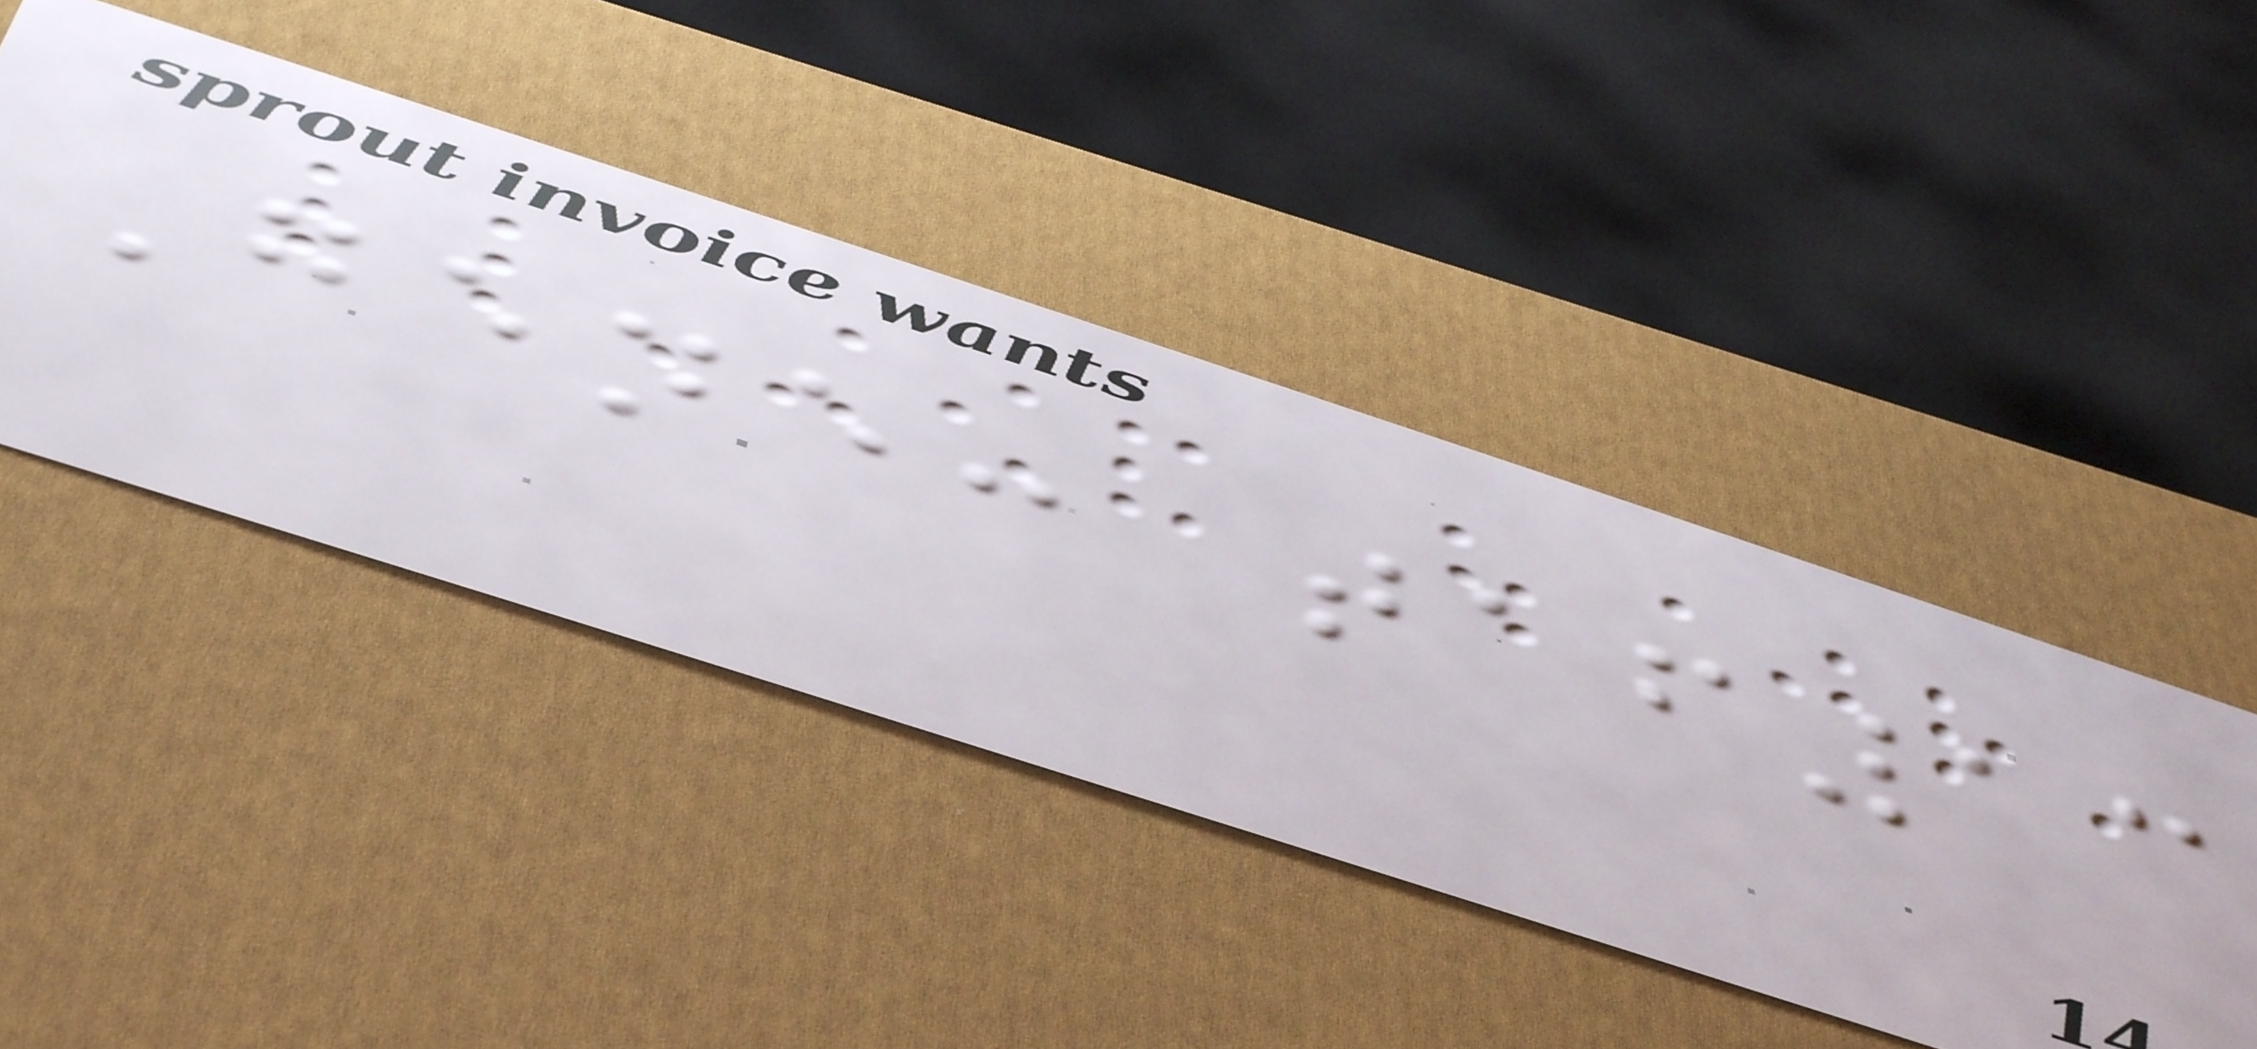Gene: taf13
